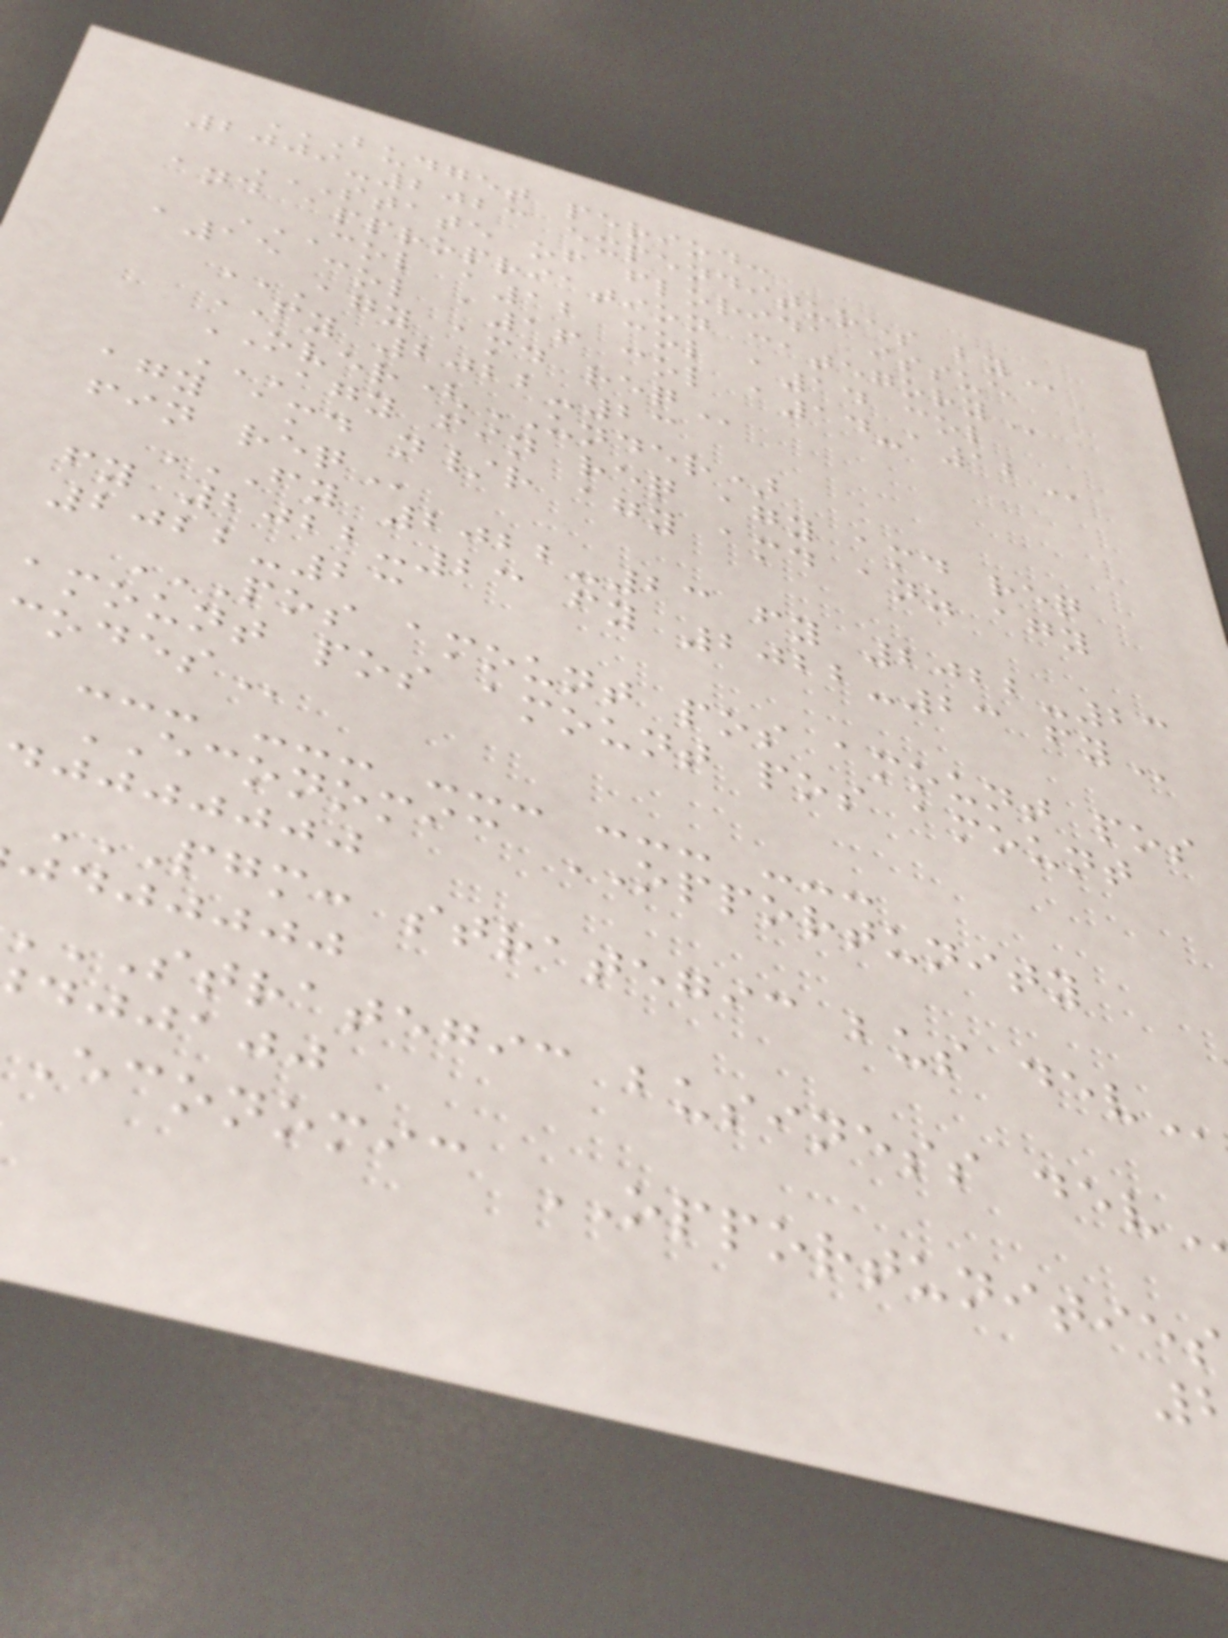BUDGET PERIOD:
2009-2023 expenditures
STATE OF FLORIDA ISSUE
and appropriation
COL A12 COL A14 COL
a15 col a16 col
AGY AMD REQ
FY 2022-23
OVER(UNDER)
AGY FIN REQ AGY AMD REQ
agy amd n/r agy amd anz agy
FY 2022-23 FY 2022-23
fy 2022-23 fy 2022-23
2022-23
POS AMOUNT POS AMOUNT POS
amount pos amount pos amount
--- --- --- --- ---
ECONOMIC OPPORTUNITY
jjjjjjj
PGM: STRATEGIC BUS DEV
jdjjjjj
STRATEGIC business
djjajj
economic OPPORTUNITIES
